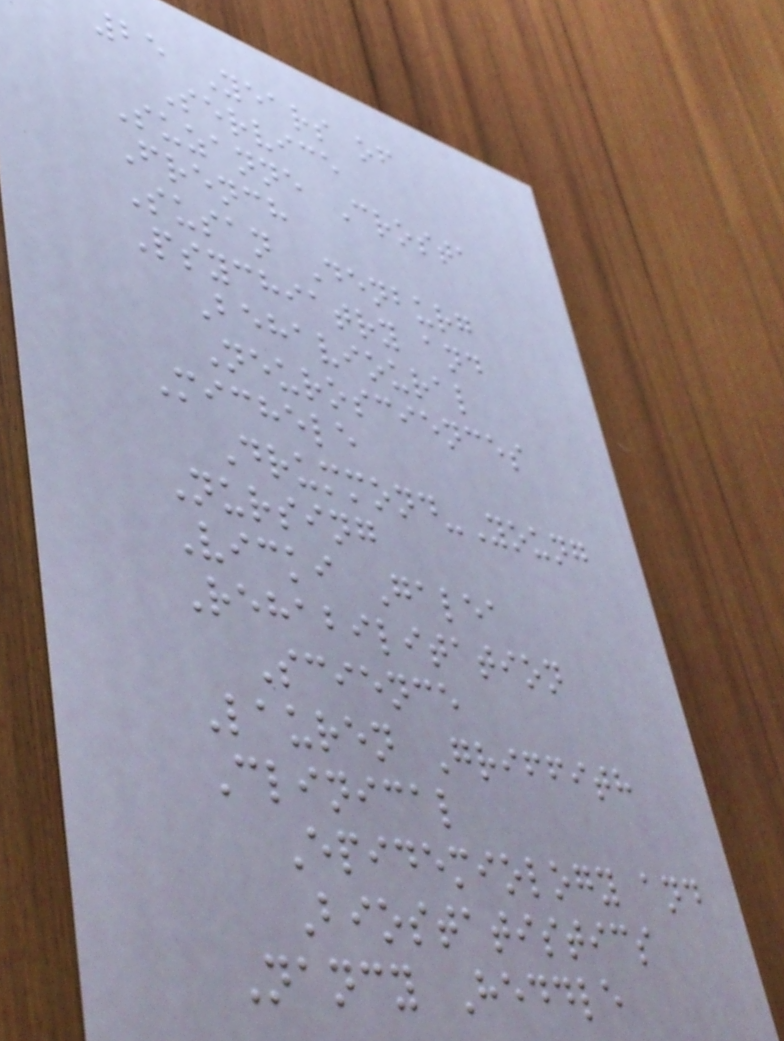25 Years of
Service
Suzanne Crosta
French
Susan Denburg
Psychiatry and
Behavioural
Neurosciences
Michele
Drummond-Young
Nursing
Vicki Galea
Rehabilitation
Science
Lauren Griffith
Clinical
Epidemiology and
Biostatistics
Nancy Heddle
